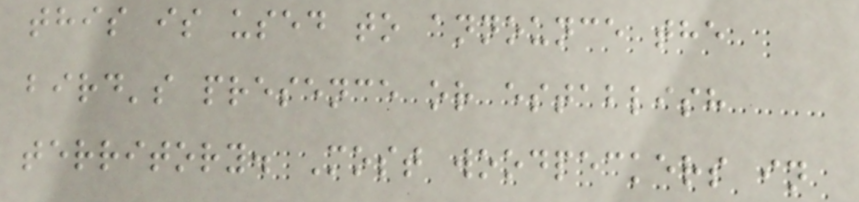this is used to announce the
bird's presence or establish
territory. Most woodpeckers in
